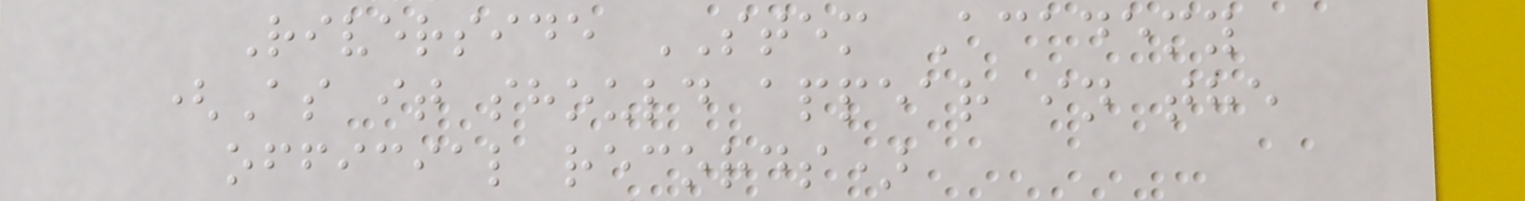Riverside STEM Academy
(As it should appear in the
official records)
